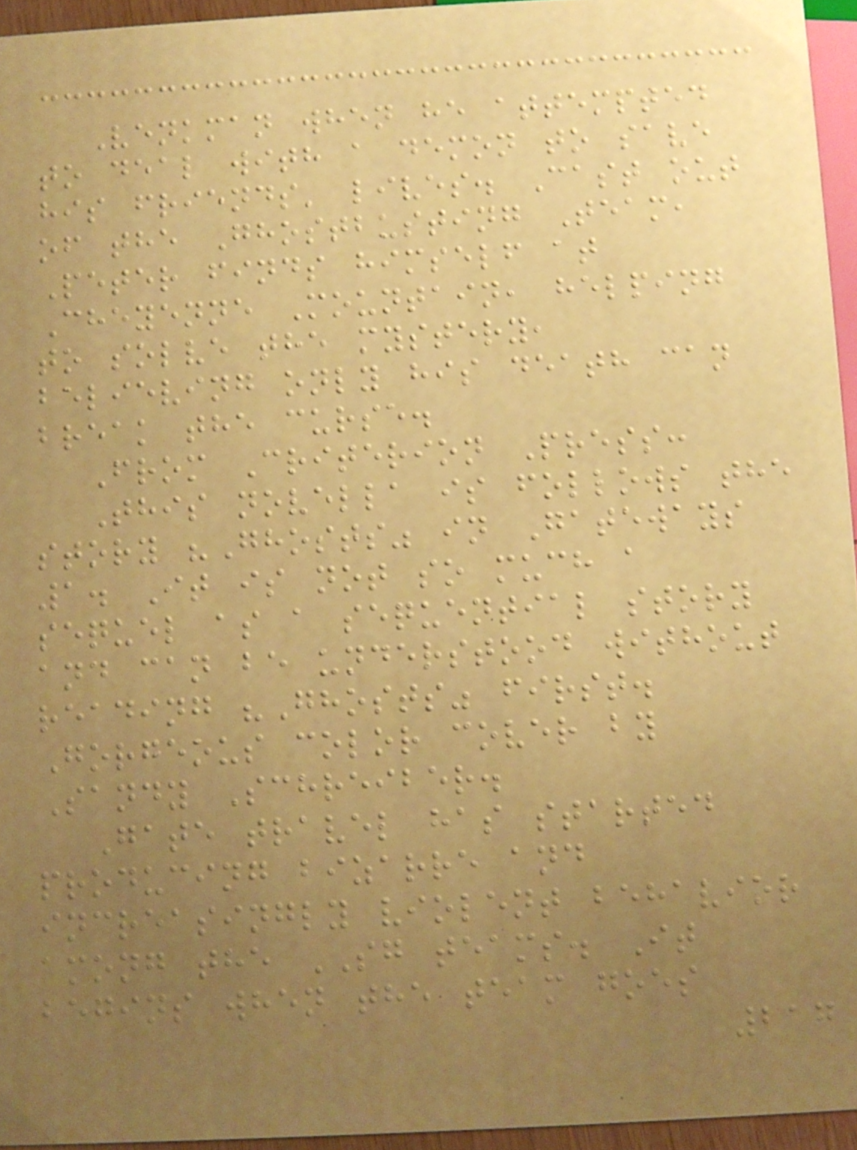Venkman when he attempted
to deal with a demon to save
his friends' lives. Cast out
of the Ghostbusting Team,
Peter finds himself at
Cheyenne Mountain, helping
to solve the mystery,
believing only his death can
break the curse.
From Criterion Press:
This novella is follows the
story "Ghosts" in Gateways
1. It is not so much a
sequel as a sequential story
and can be understood without
reading "Ghosts" first.
Gorgeous color cover by
Sandy Schreiber.
Gate travel has started
producing bizarre and
increasingly violent behavior
among the SG teams. It
begins when the team goes
217
